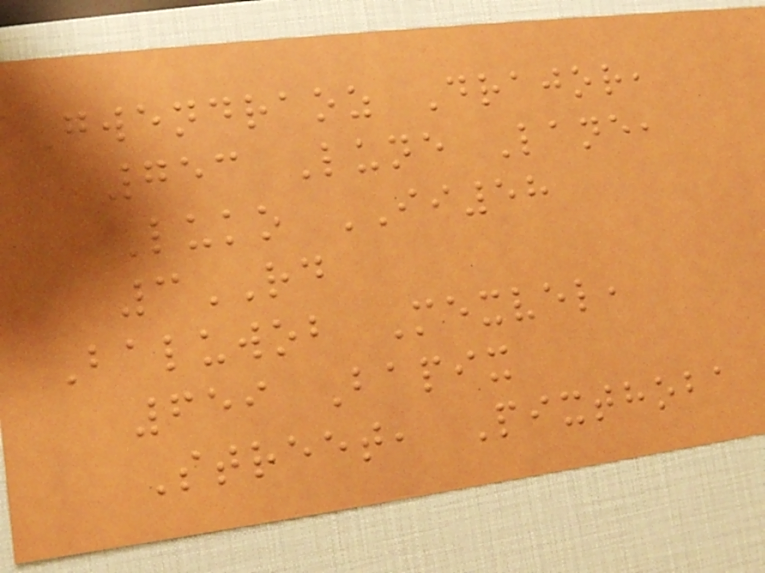Gwendraoz Drajor,
753 Lune Lane,
Luko II58
3RD
Baluwob Mexvel,
659 Bapix
Street, Pixthoba
